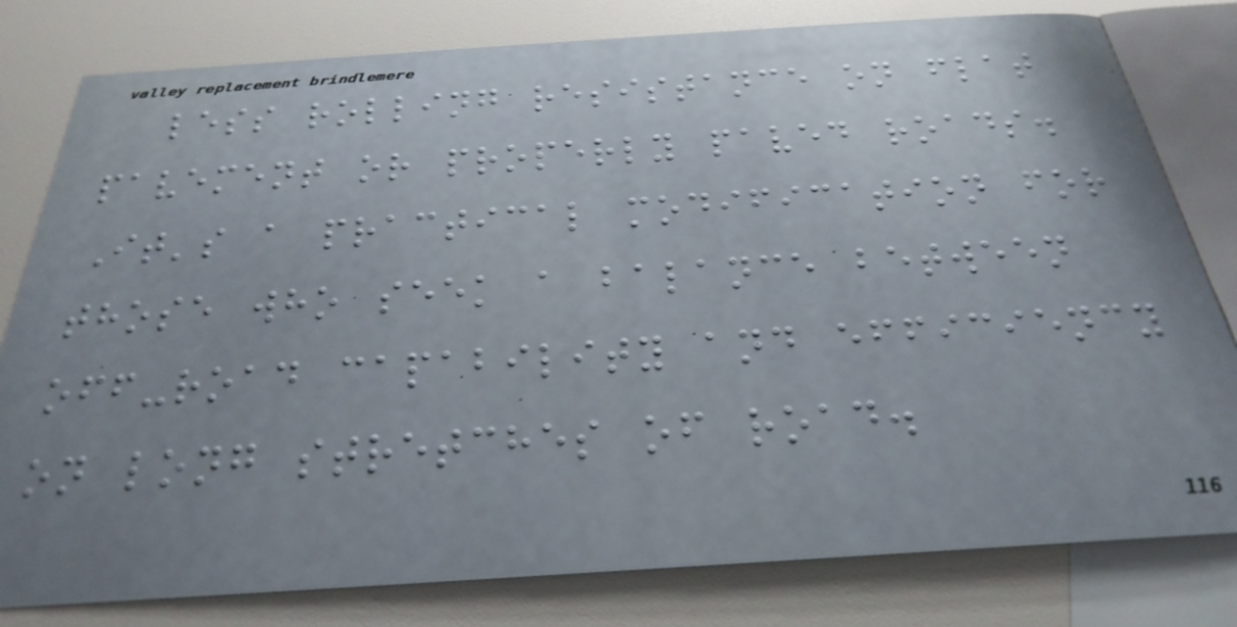less rolling resistance on flat
pavement or properly paved roads.
It's a practical modification for
those who seek a balance between
off-road capability and efficiency
on long stretches of road.
